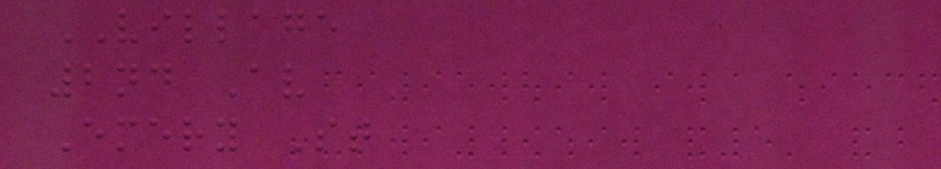VILLAGE
2nd Av
Emery St
